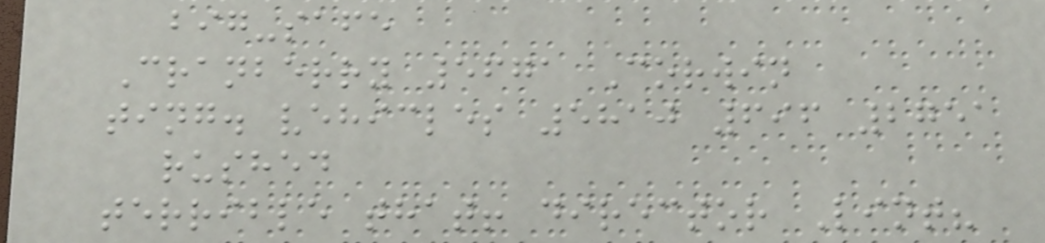big-safe
Cranberry 5671 Corwin
ting. vehicles 5810 696 2751
rushed
terrible that! director Lint?
